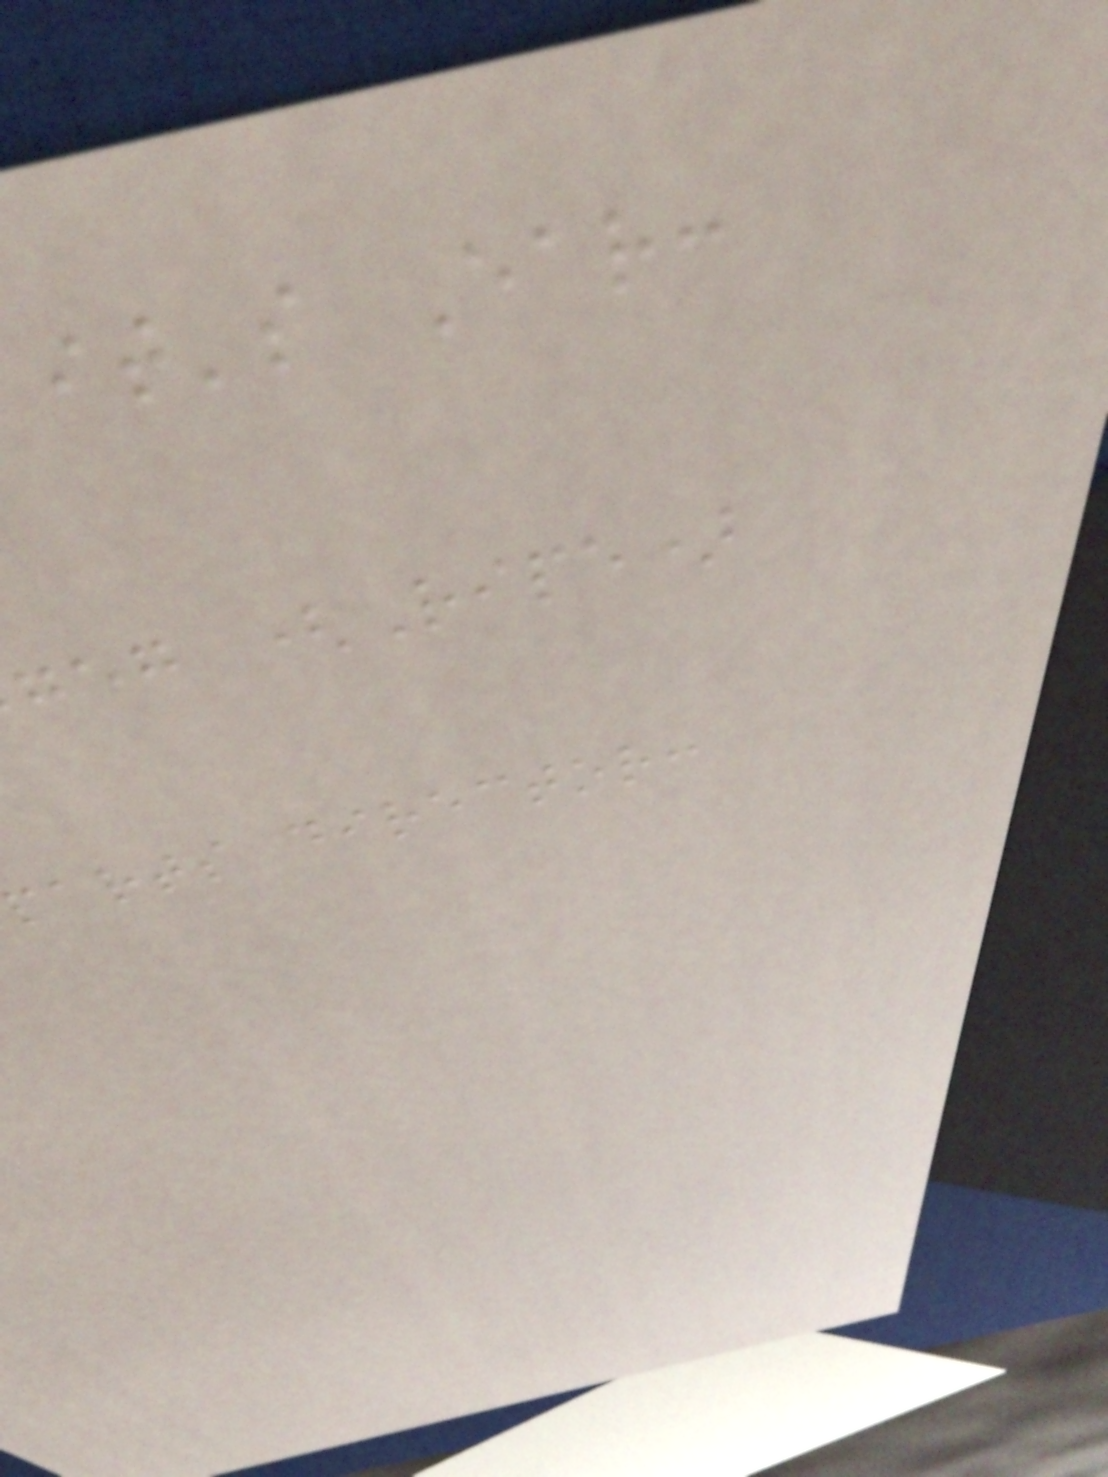it's Ear:
geg (Ripe)
arts director:
